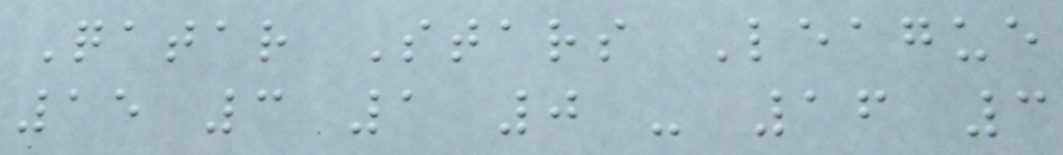Qatar Stars League
15 3 1 0 - 16 3
